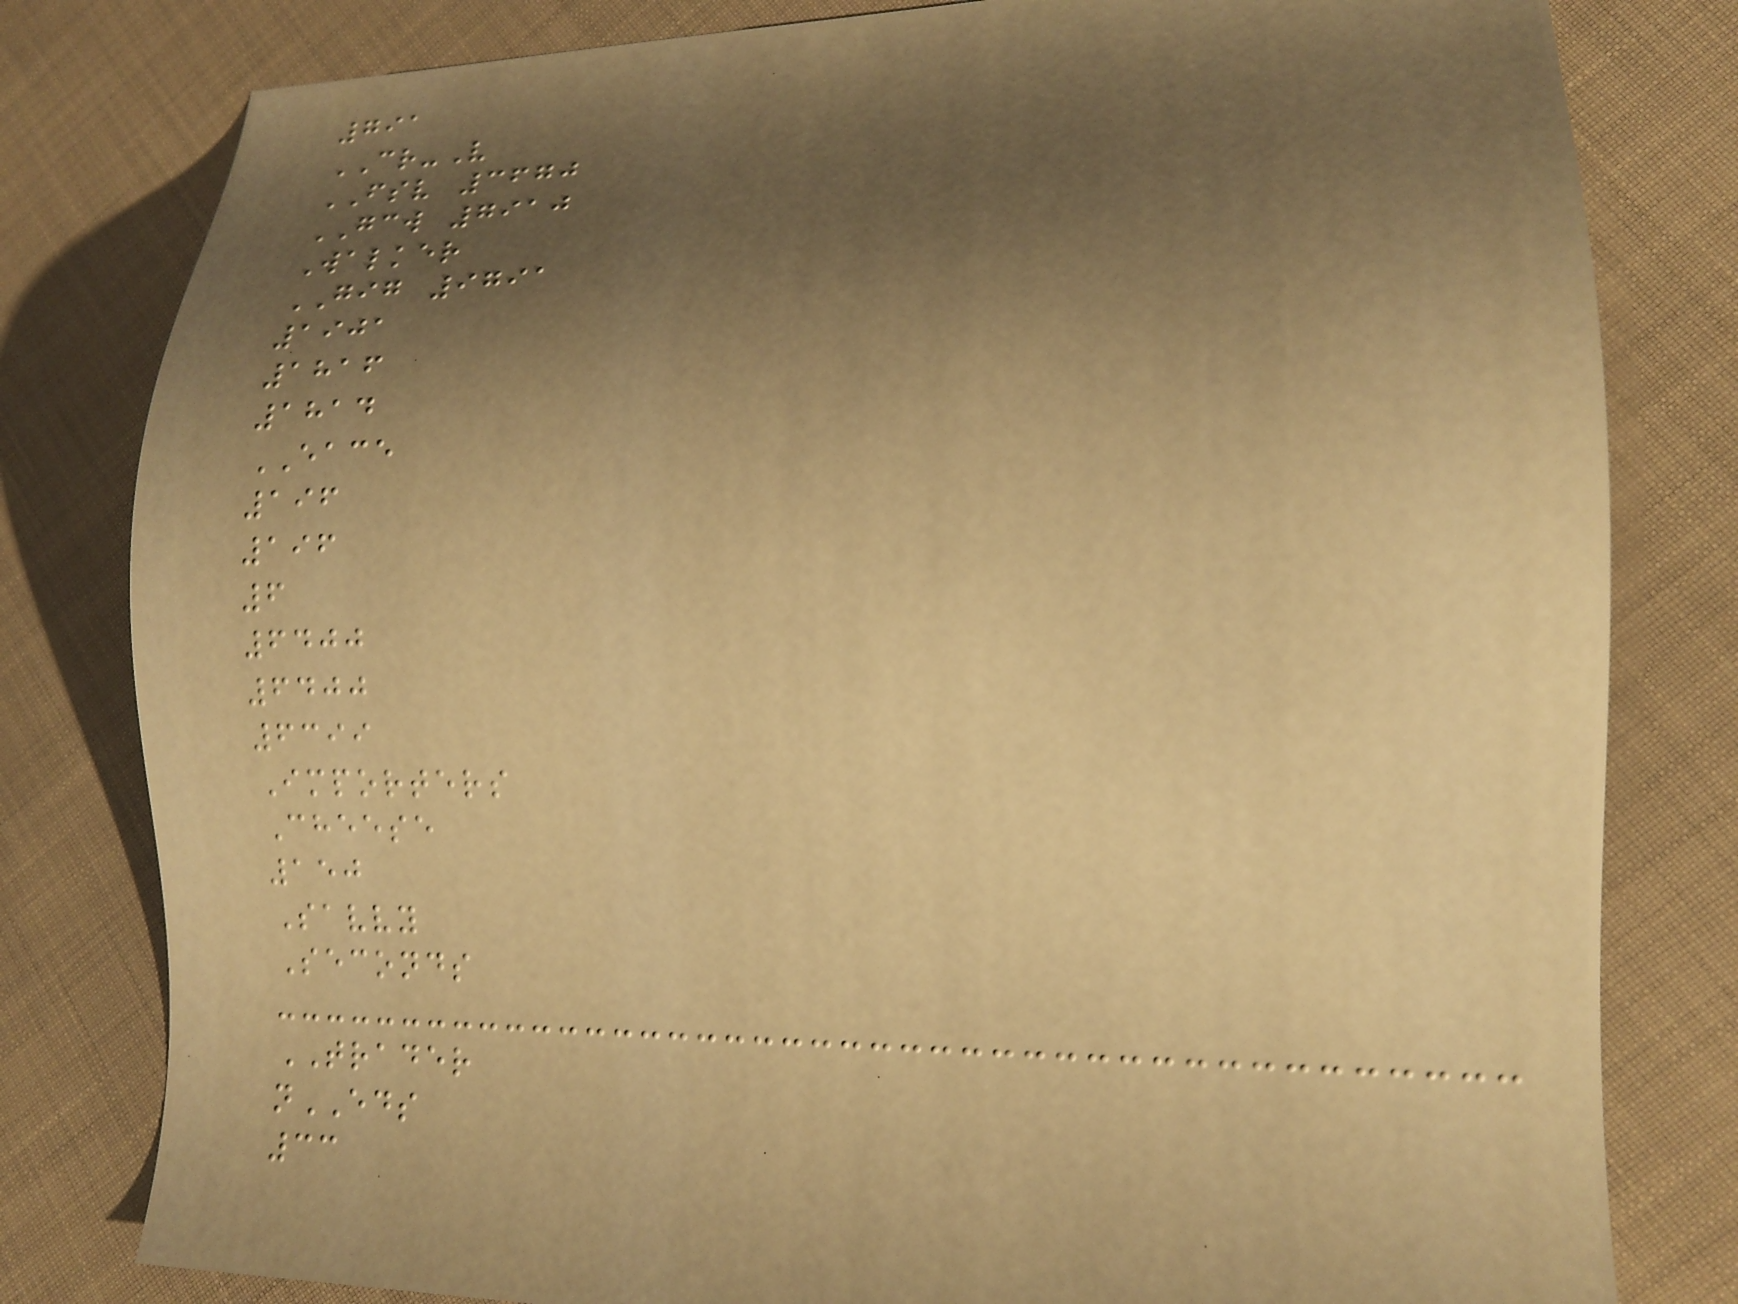791
CR-V
FSV 3670
GCW 7910
Walker
GIG 9791
1901
1816
1814
EACE
196
196
6
6400
6400
6399
Importers
Cheese
150
Savvy
Seconds
TRADER
nEDS
33
